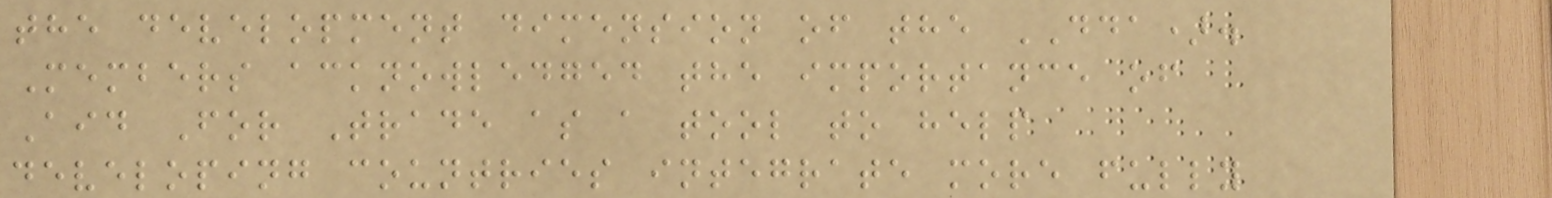the development dimension of the DDA).
Members acknowledged the importance of
Aid For Trade as a tool to help
developing countries integrate more fully
